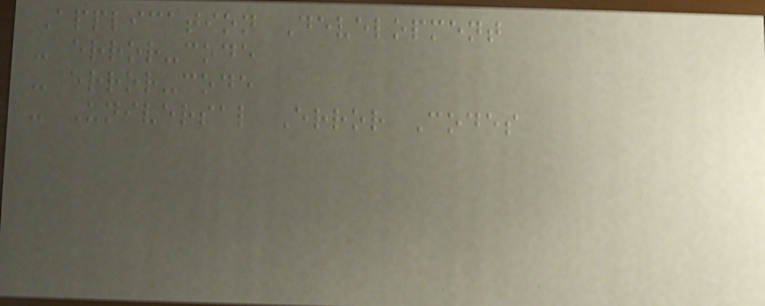Application Development
- error-code
- error-code
- Universal Error Codes
